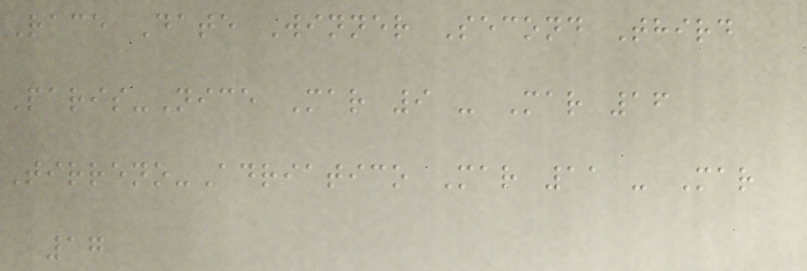Race Date Winner Second Third
Paris-Nice Mar 9 - Mar 16
Tirreno-Adriatico Mar 11 - Mar
17
